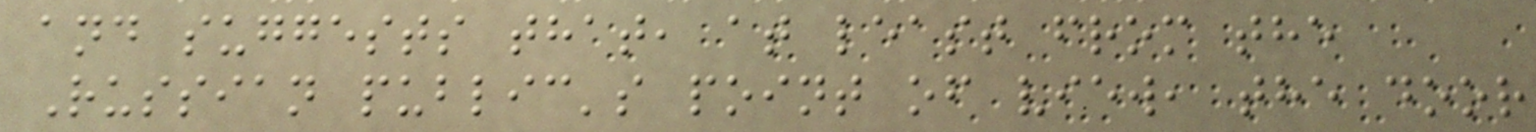and suggests that, at least from the
Russian public's point of view, the door
